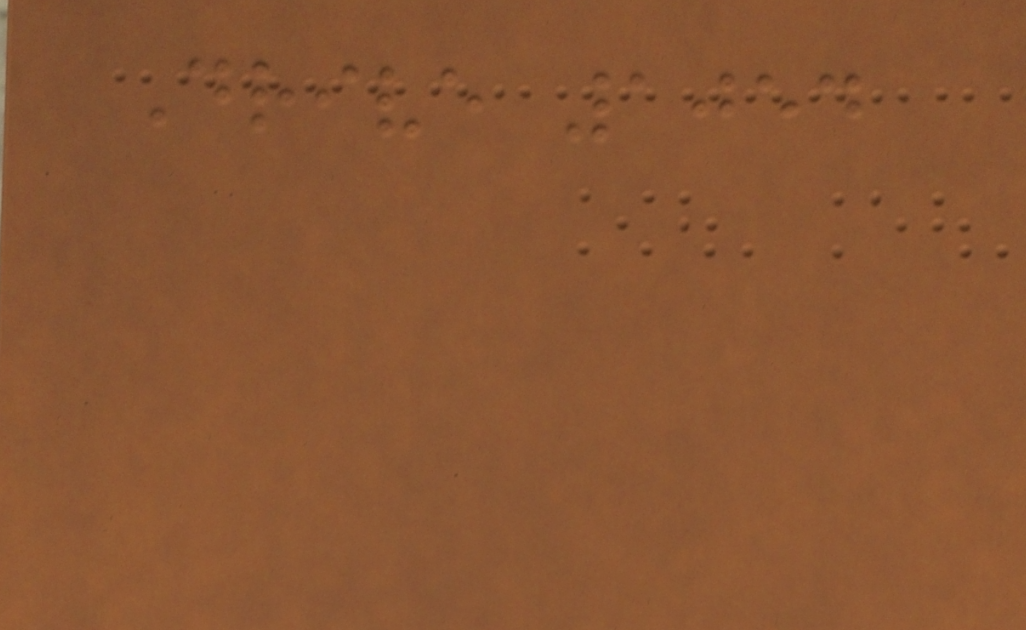Drive 1054
